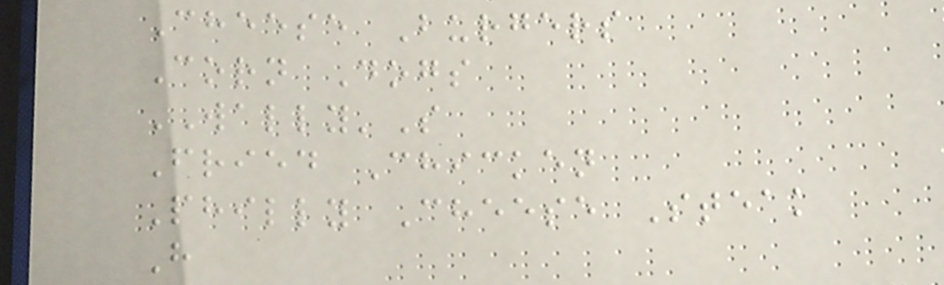Cheese Burgers
Corn Dogs
WALLY'S
Fried Chicken
Philly Cheese Steak
H
